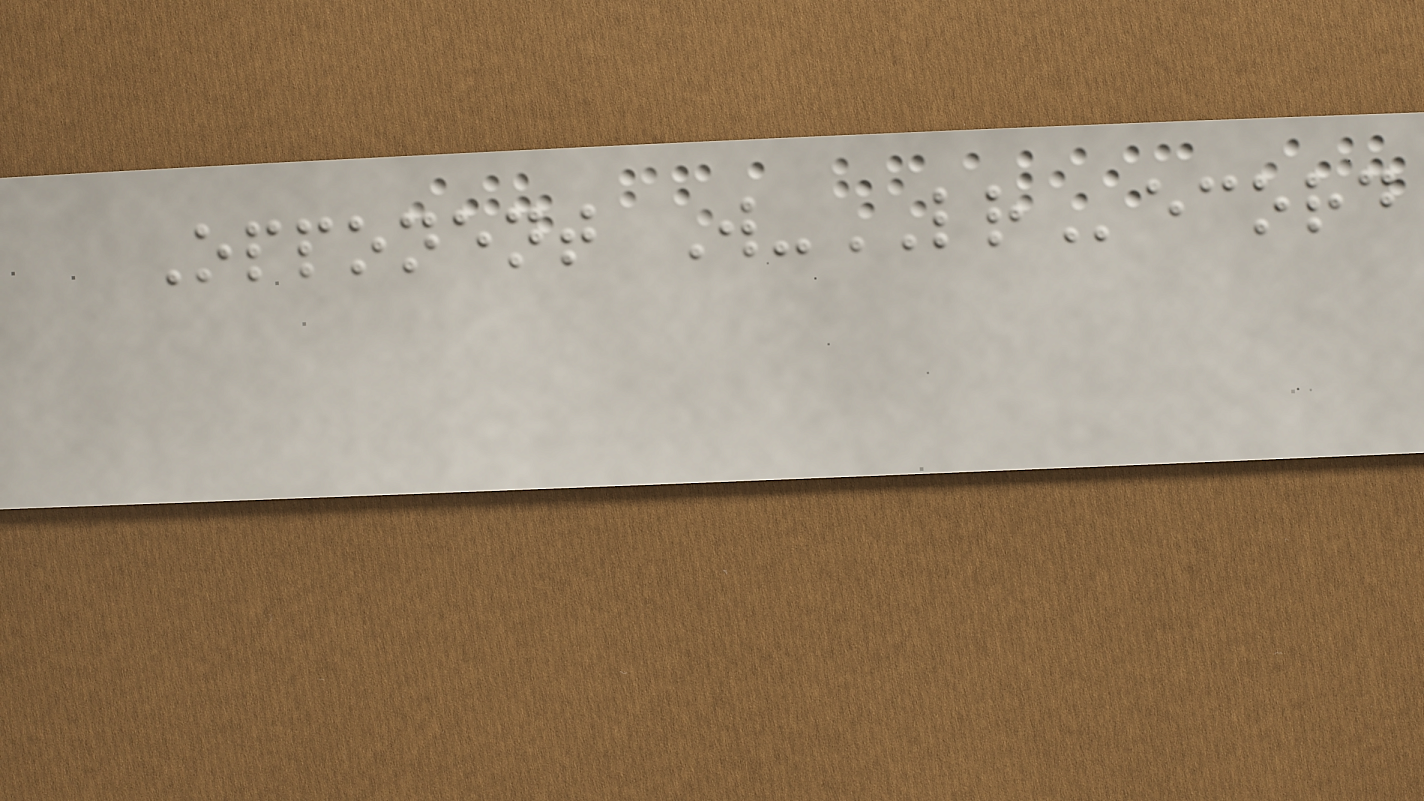Opponent W-LRecord
